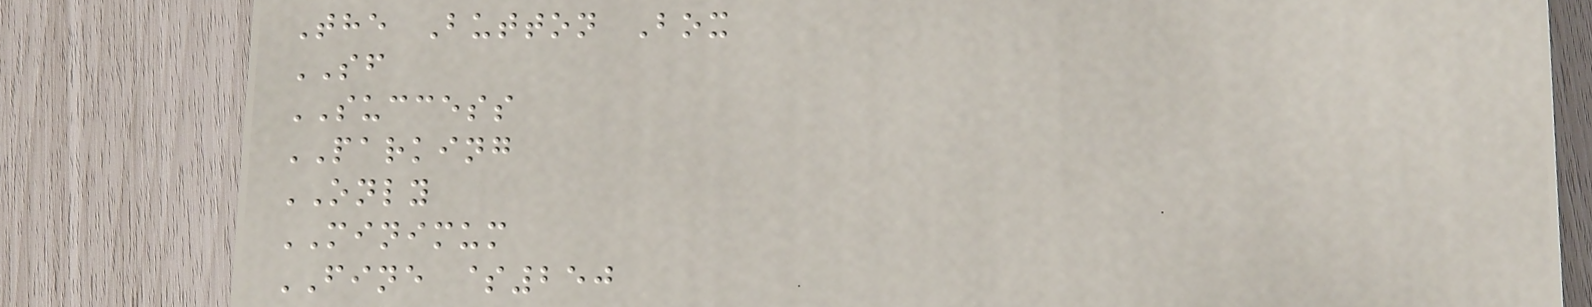The Button Box
SF
SUCCESS
PARKING
ONLY
MINIMUM
FINE $250
